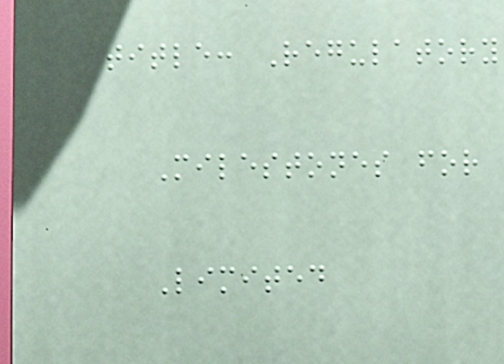title: Regulatory
Milestones for
Limited
